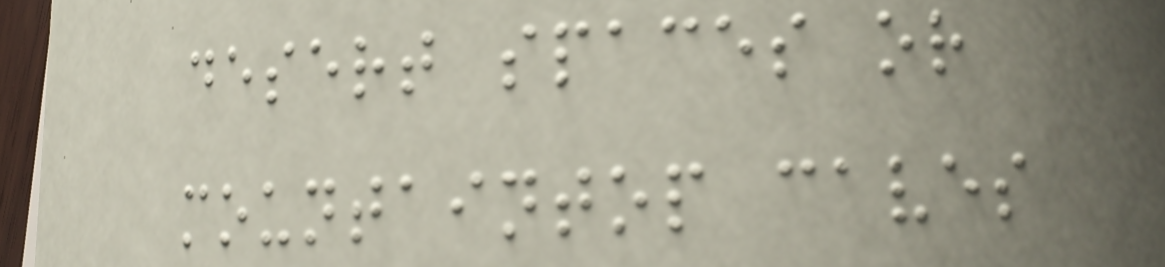desert spaces or
mountaintop caves
